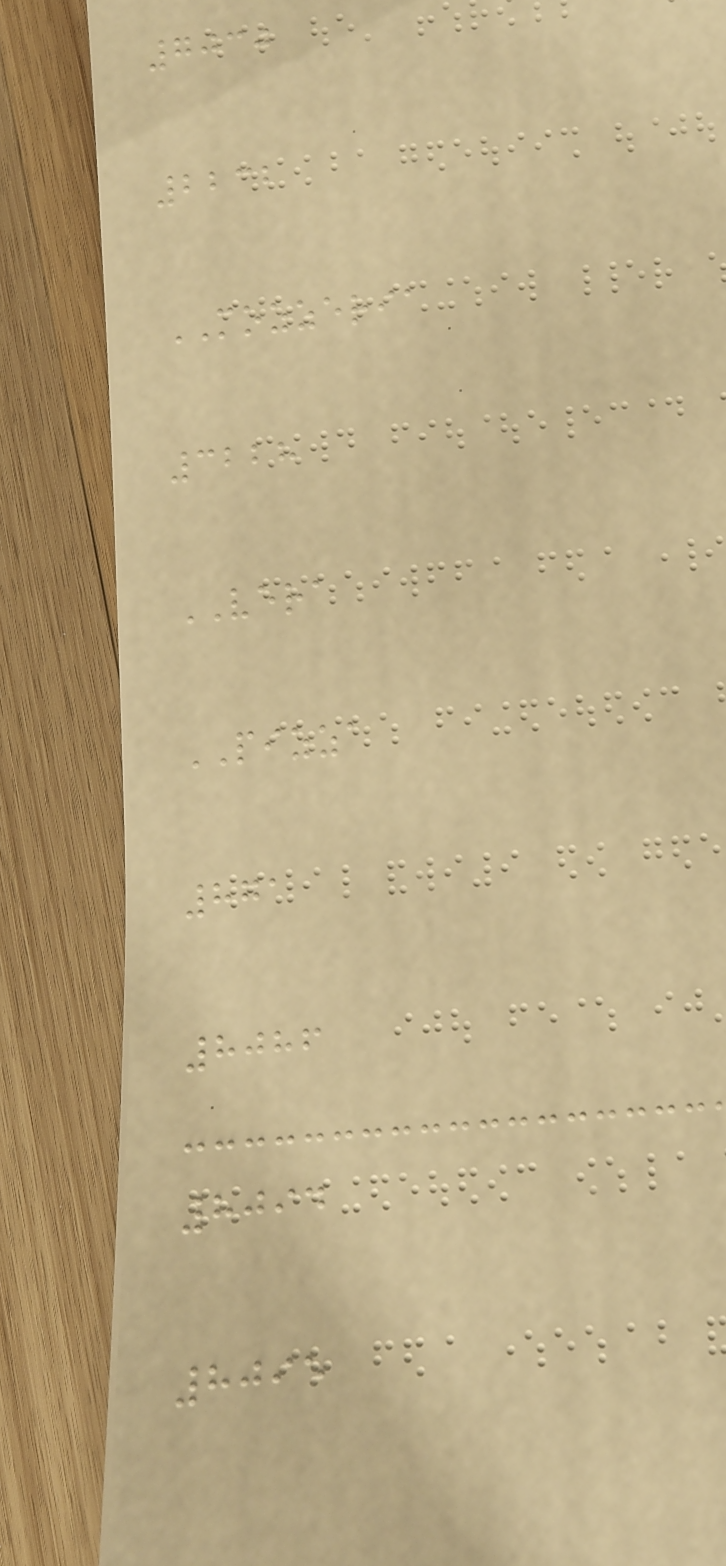7030
2232
MOZZERIA
3228
VERA
PIZZA
871
8086
8094
8095
